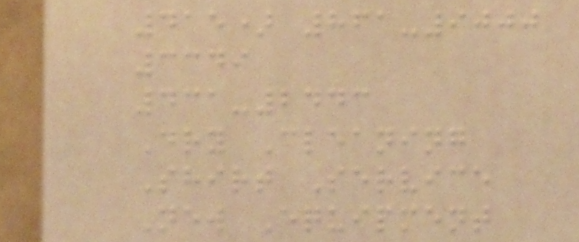415) 861-9000
3349
431-2443
Dry Cleaning
Shirt Service
New Equipment
